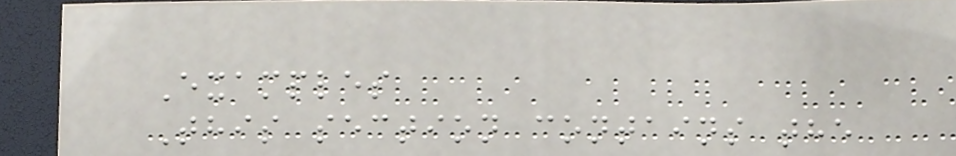Examples
This section contains the
